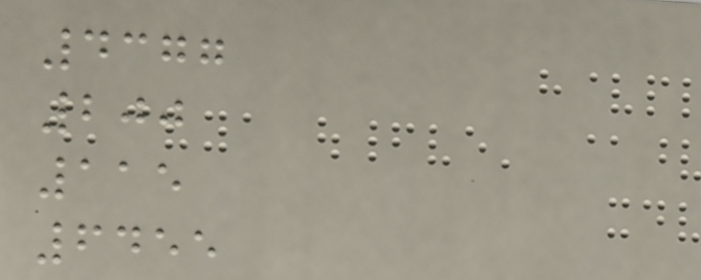4377
200
115
6455
